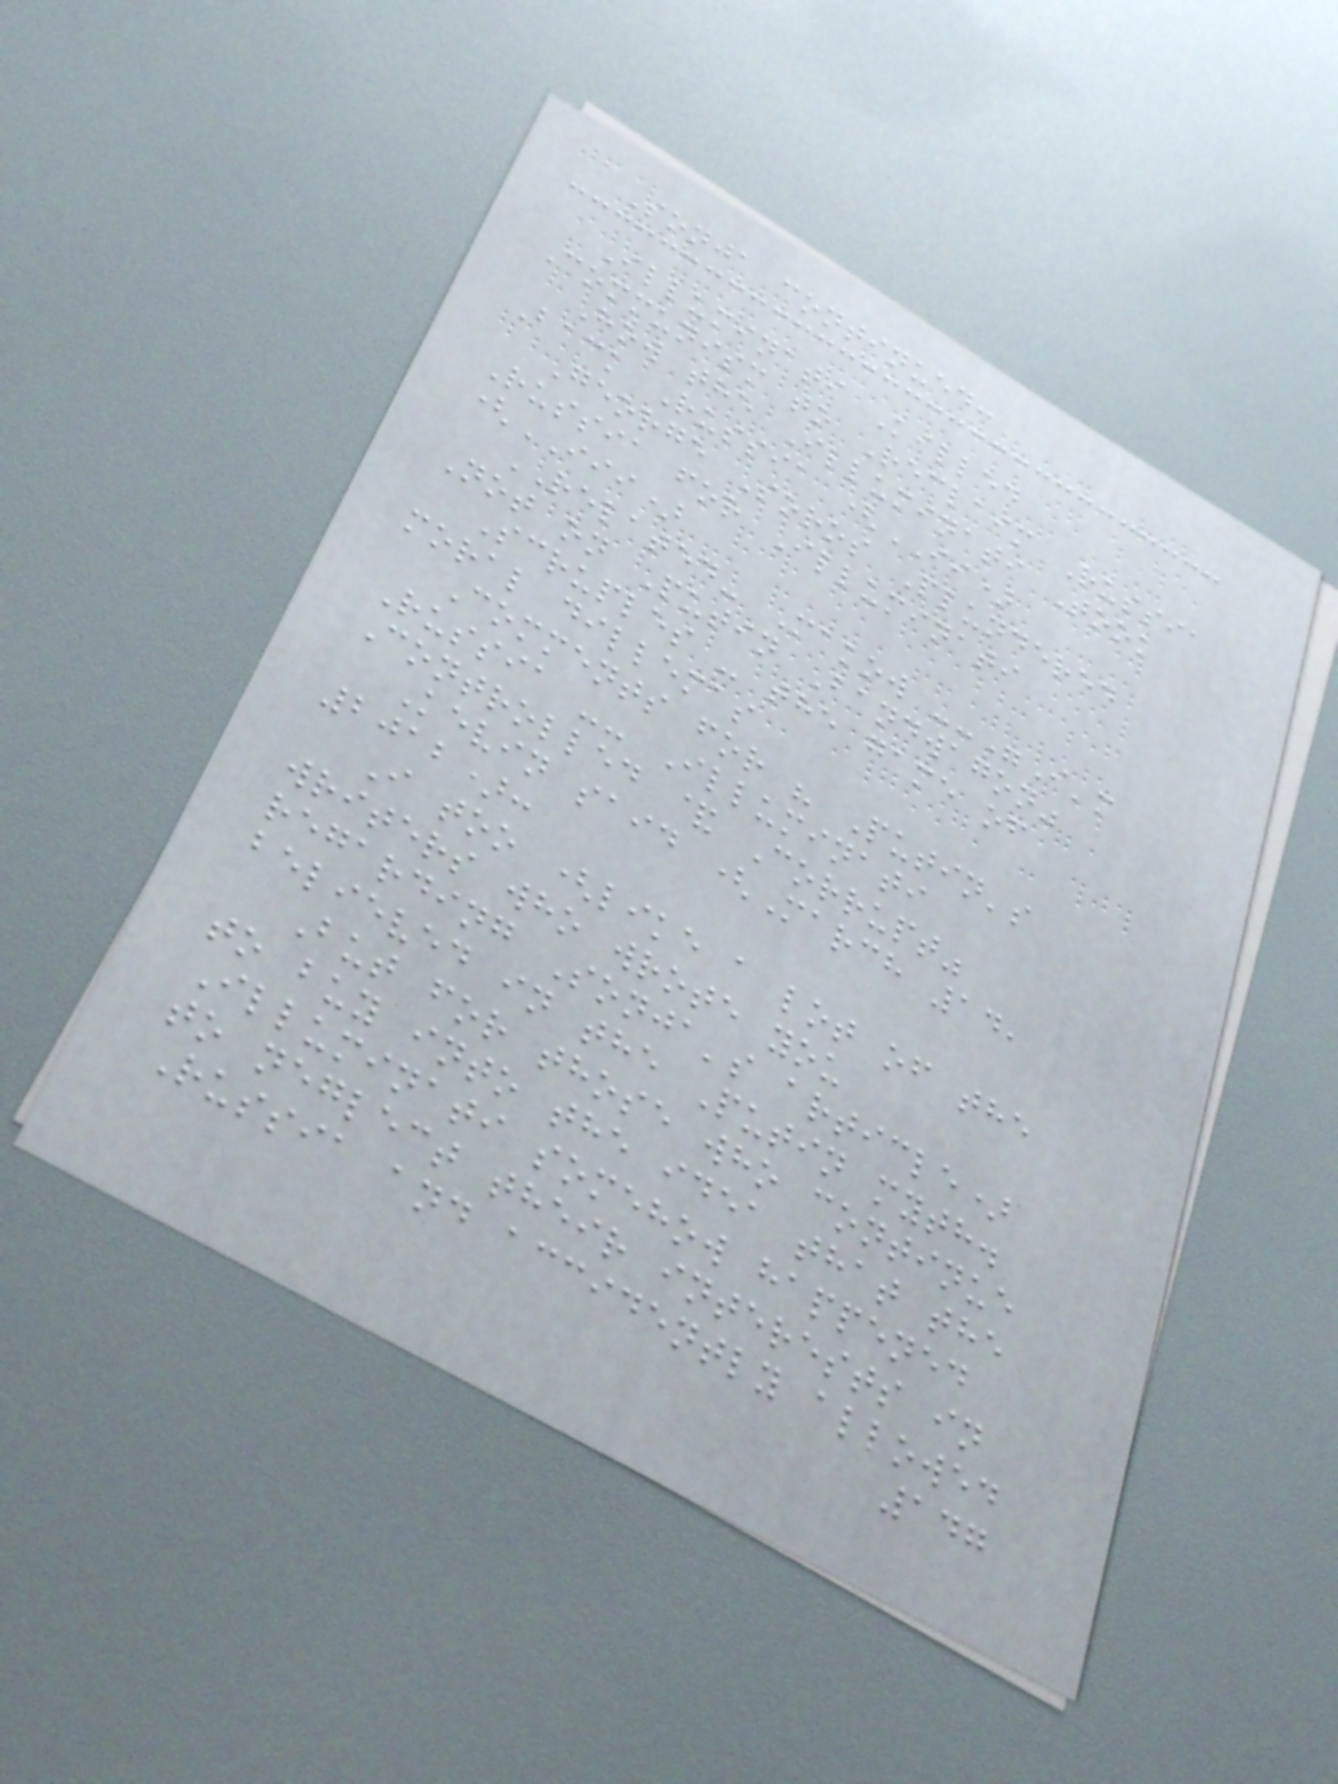Sonja continued:
Illuminati Killed
Communism to Reclaim Russia
How the Illuminati Took
Back Russia (II)
George Soros Plundered
Russia for Illuminati
(III)
RELATED- Makow --"I'm
Not on Putin Bandwagon"
Scruples - the game of
moral dillemas
Comments for " Putin's
Russia -- Illuminati
Controlled & Corrupt"
Kevin said (March 14,
2012):
I too (like a lot of the
writers who wrote you
regarding Sonja's article)
believed in the Putin myth.
But for those who continue
to buy into the idea that the
Illuminati somehow happened
to neglect their interests in
Russia and accidently allowed
147
